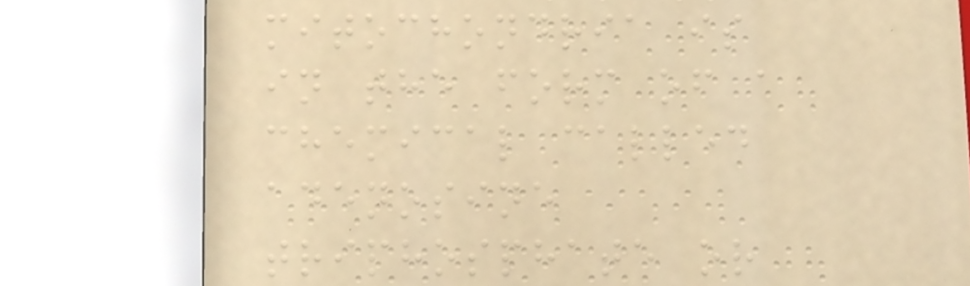mitochondria is
in the form of a
chemical called
adenosine
triphosphate or
